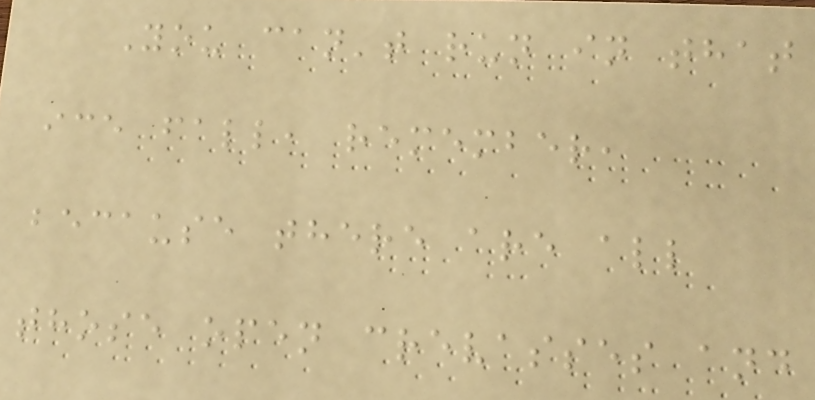You can't run in that
ice fall, remember,
because there are all
those open crevasses and
